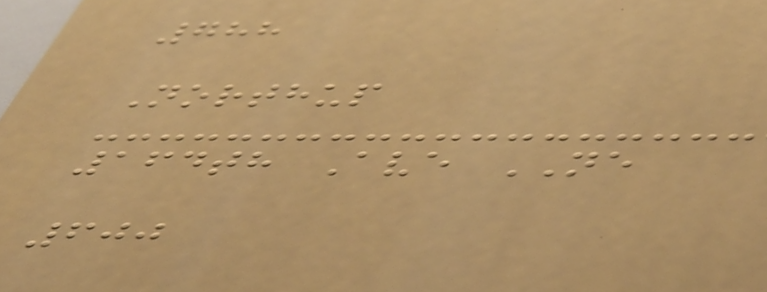788
Northup
164th Ave NE
600
